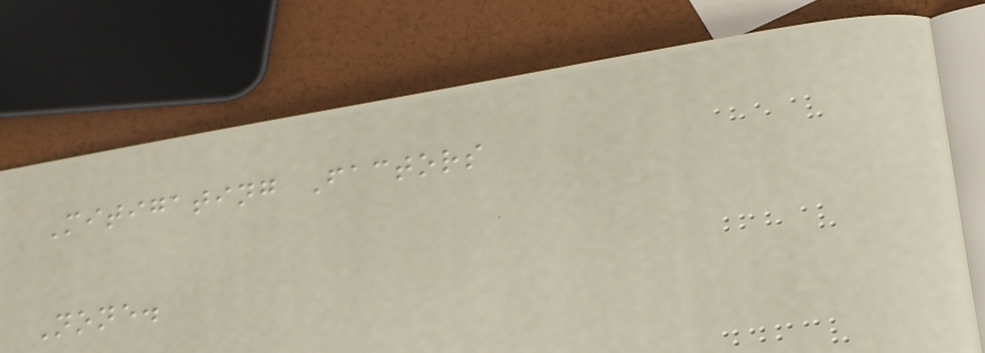Mitigating Factors
None.
